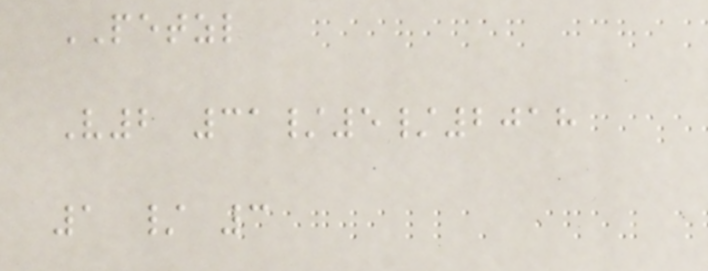PETZL
V2 31/5/2018
1 / 3
